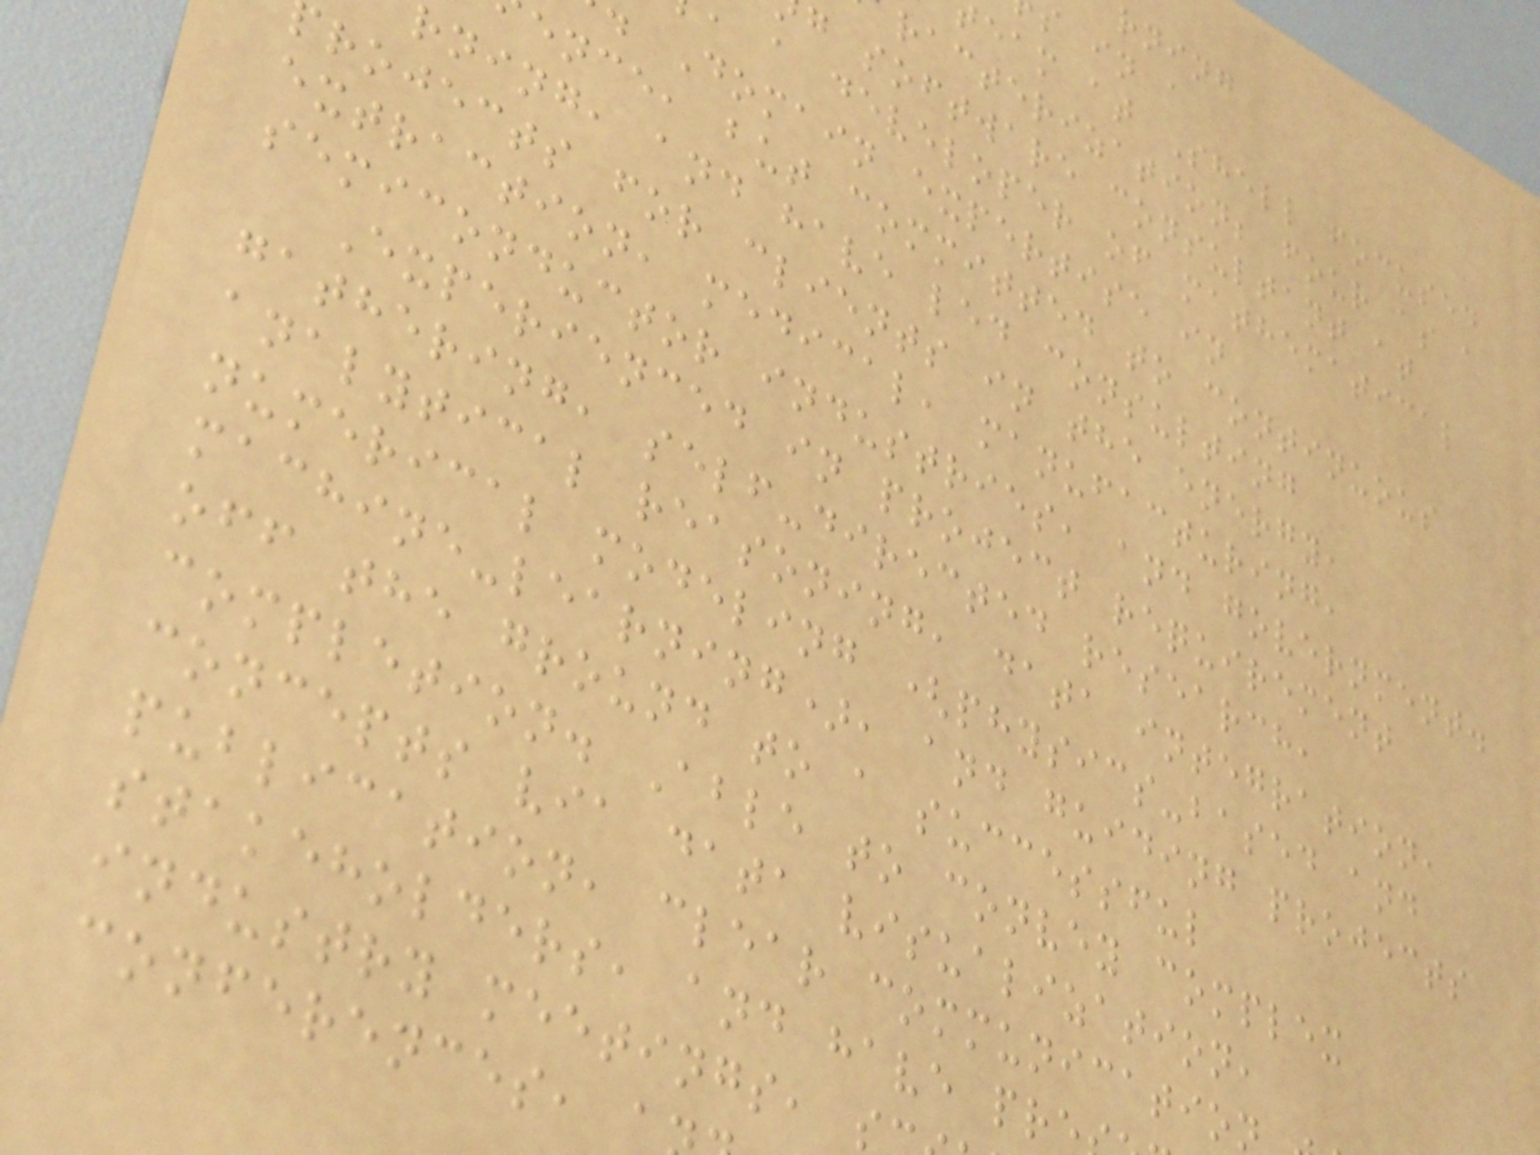eam at Shell focused
racterization; four as a
g software consultant at
, a developer of mathematical
Domain expertise in
ence, but committed to continuous
rning, and have led consulting
rojects for clients in the energy,
extraction, medical, manufacturing,
semiconductor industries, and government.
Experienced in project requirement
gathering, self-directed research,
analytical reasoning, data integration,
numerical modeling (physics-based and
machine-learning), and guiding projects
off the ground to a successful
completion. Able to convey complex
concepts via data visualization,
publication, clear communication
stakeholders, and have pre
industry meetings, s
conferences, a
